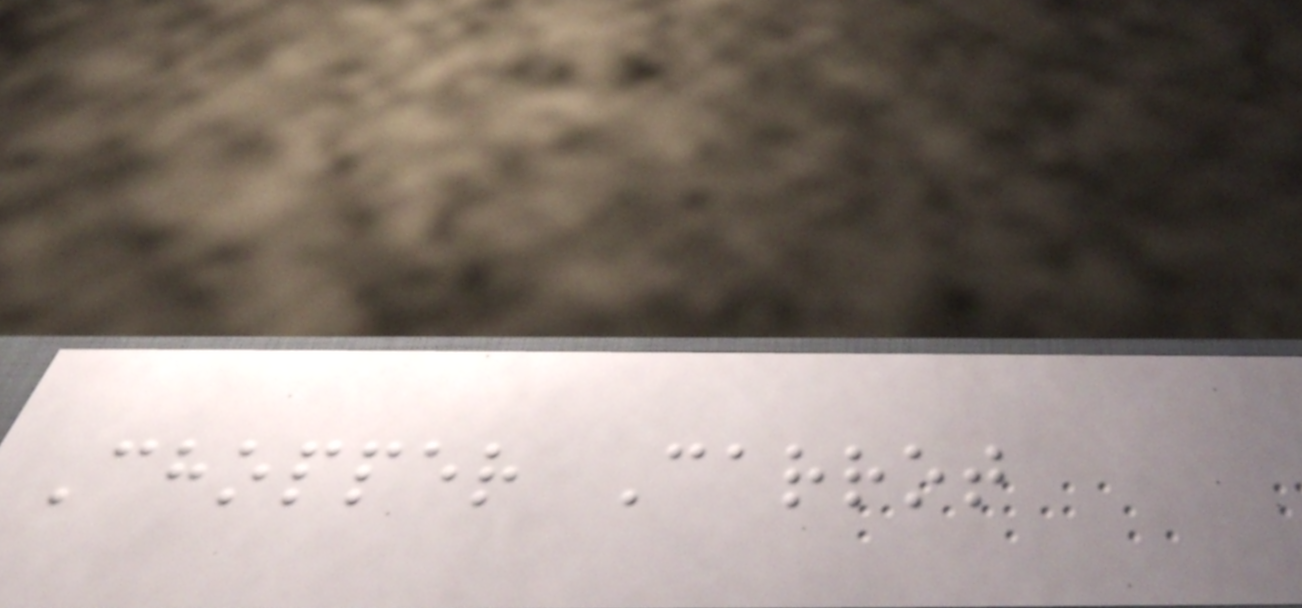Chopper Carrot
